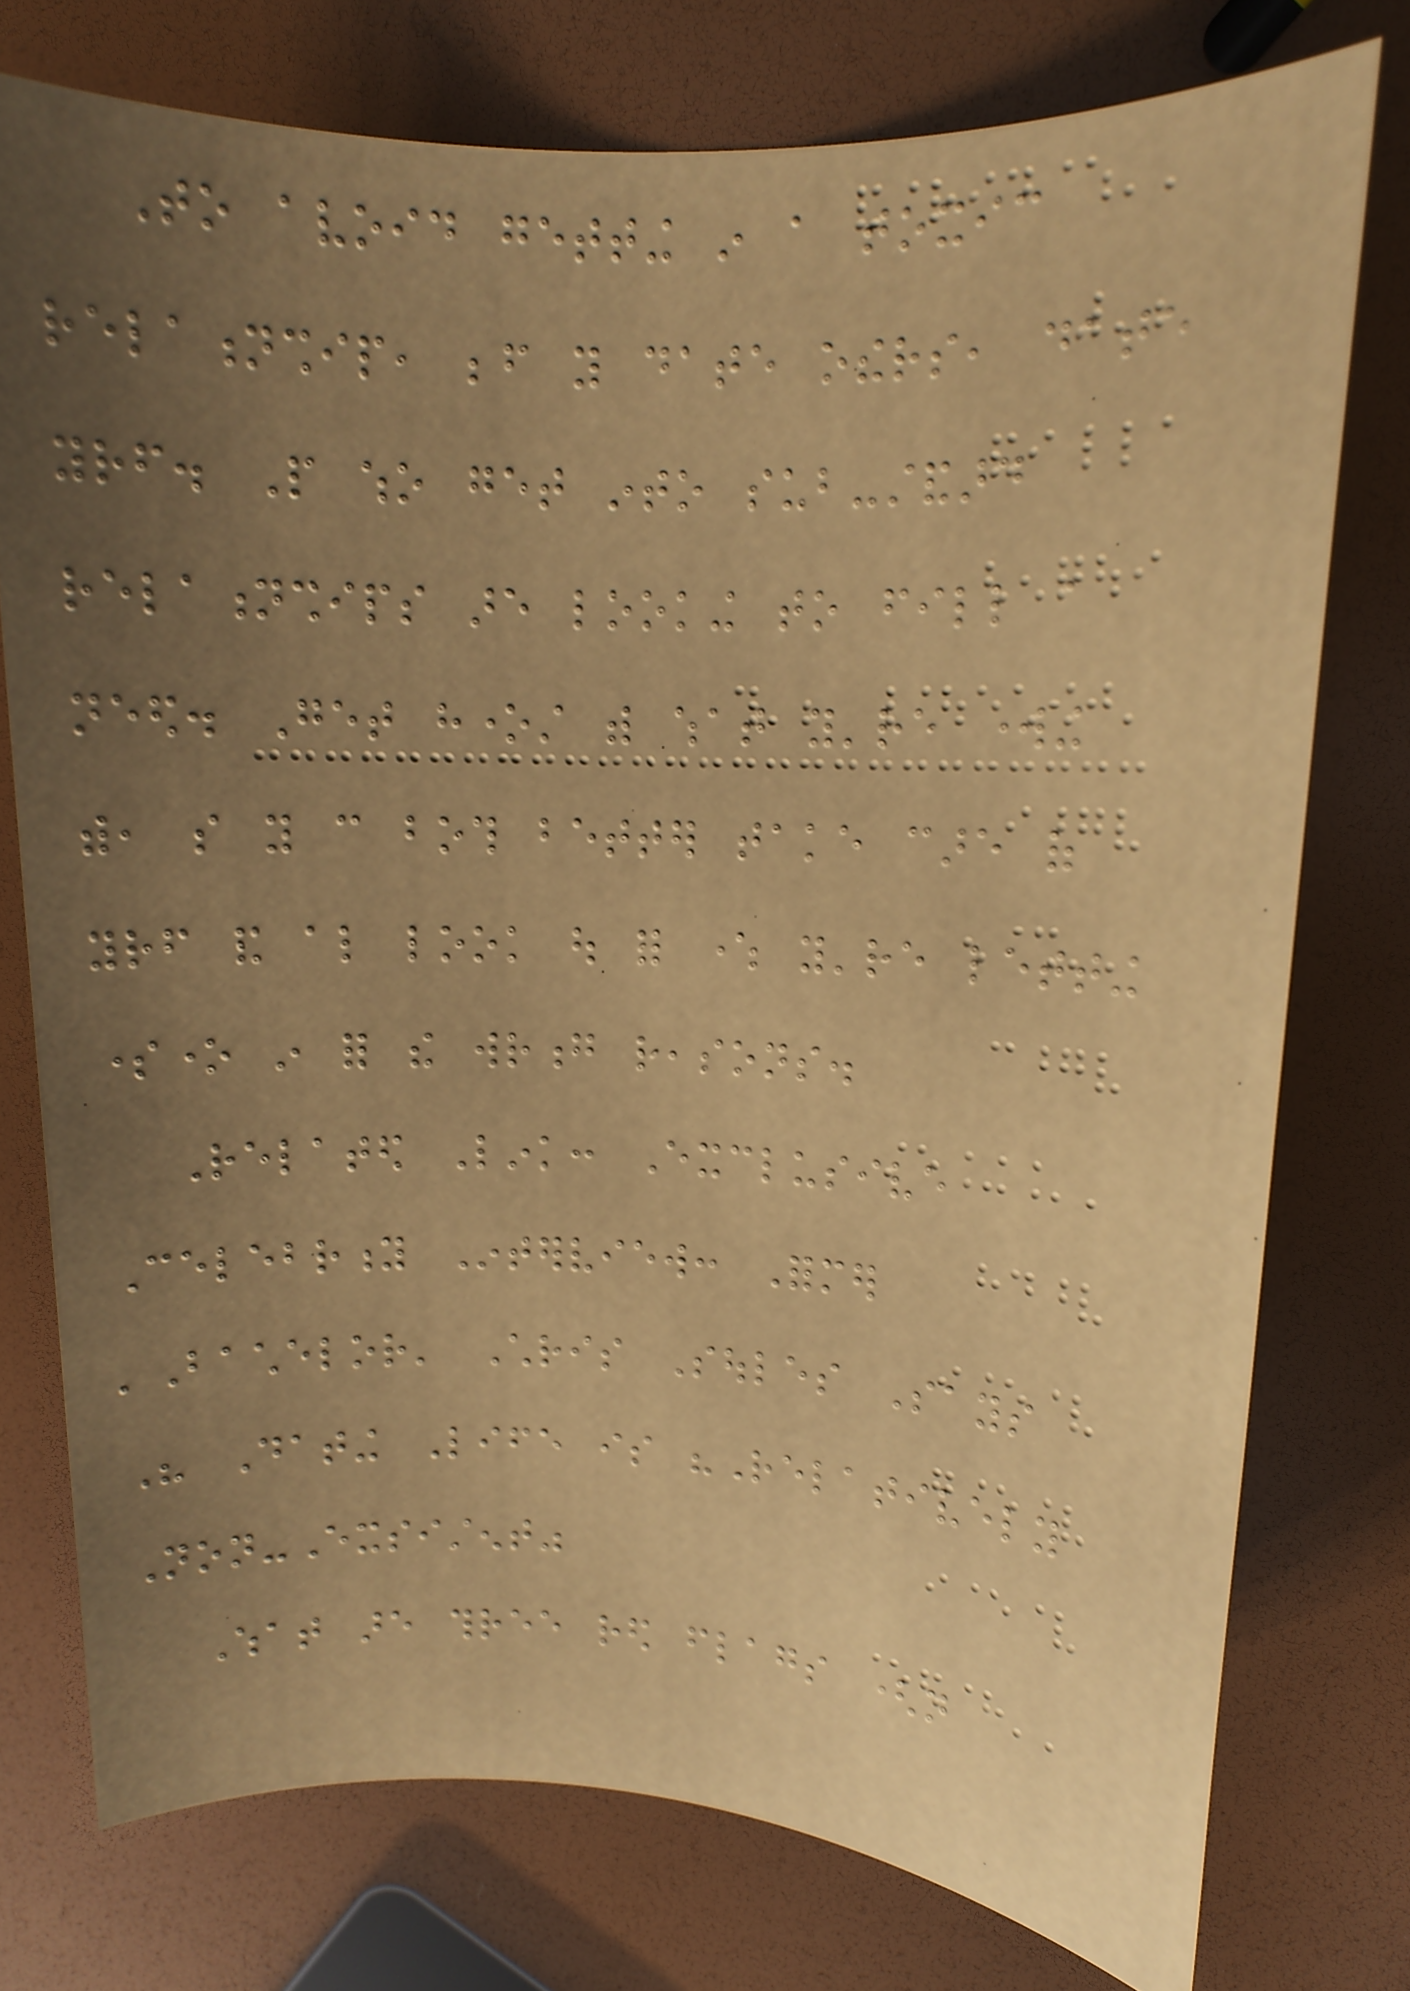To avoid getting in a toxic
relationship, before you date others, date
yourself. People who get into sub-standard
relationships are looking to fill a
need. Get honest with what you're working
with, so you can both better take care of
yourself and also look out for where you're letting
someone in for the wrong reasons.
Related Link: Exclusive
Celebrity Interview: Former
'Bachelor' Chris Soules Says
His Dating Life is "Relatively
Non-Exsistent"
What are three red flags (not
